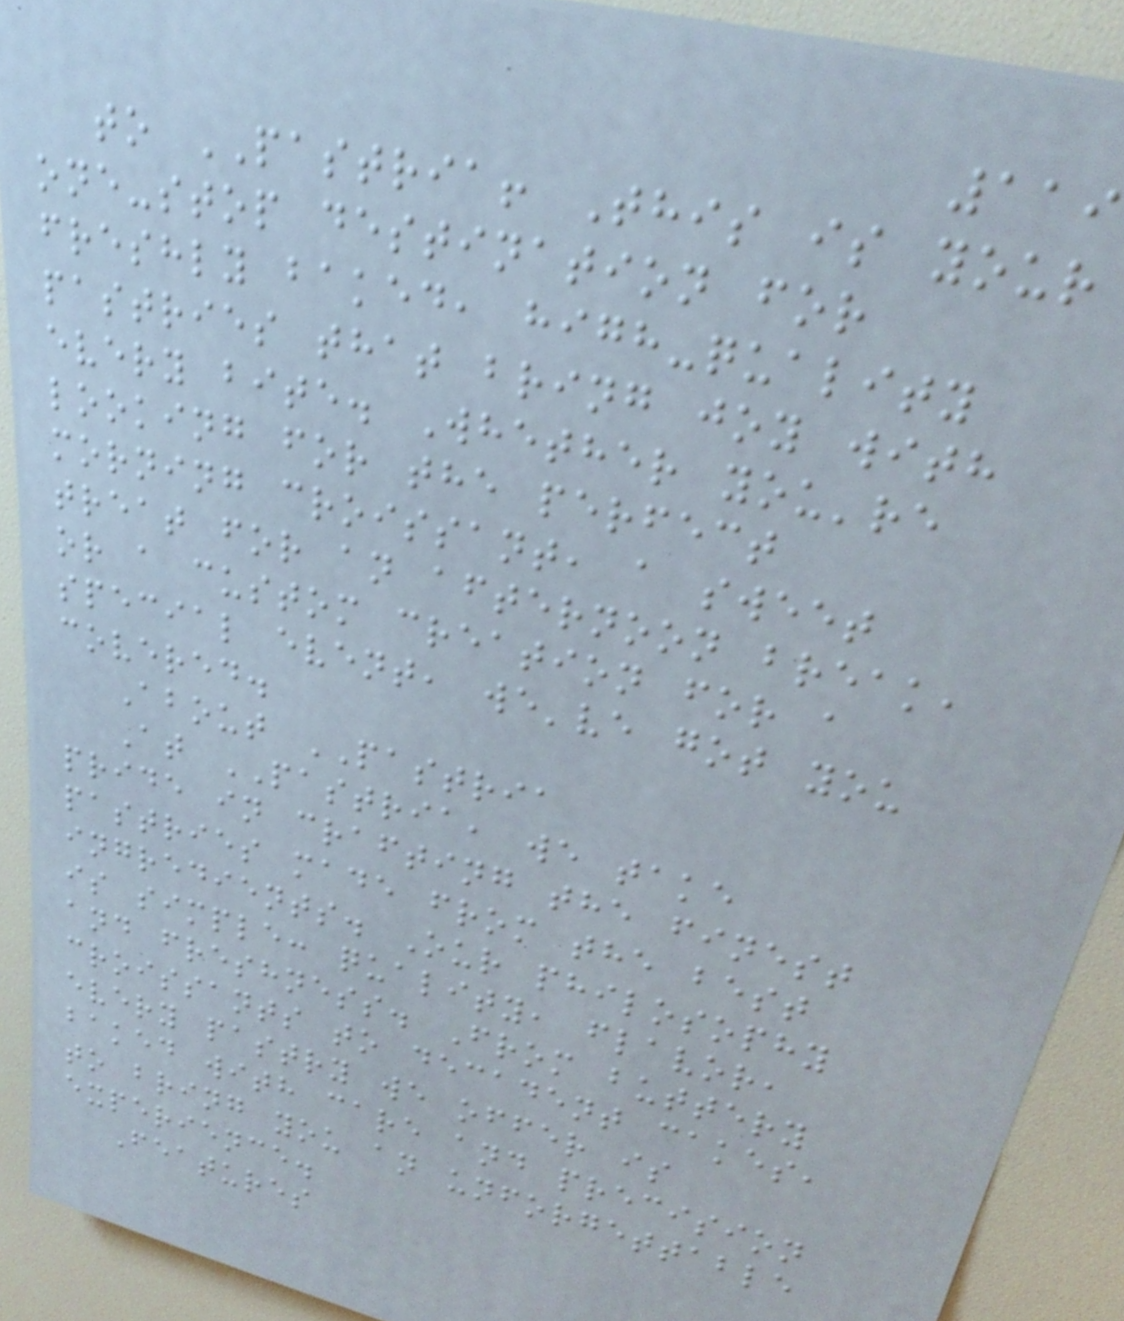119
to PASTRIA! This is your
one-stop destination for
freshly baked, high-quality
pastries that bring joy with
every bite. Whether you're
looking for the perfect
morning croissant, a sweet
treat for an afternoon break,
or a custom creation for a
special event, we've got you
covered.
About PASTRIA
At PASTRIA, we take
pride in crafting the finest
pastries made from the best
ingredients. Our philosophy
is simple: quality, flavor,
and freshness. From buttery
croissants to decadent cakes,
every pastry we offer is
baked with care and precision
to bring you an unforgettable
experience.
Features
